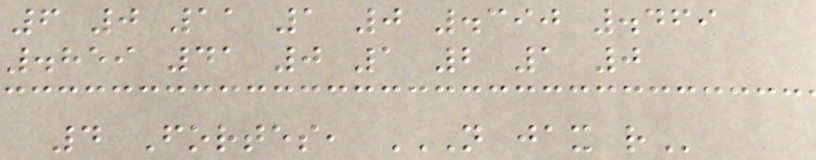6 0 11 1 0 .390 .469
.859 41 0 1 2 1 0
4 Fortes, N JAX R
